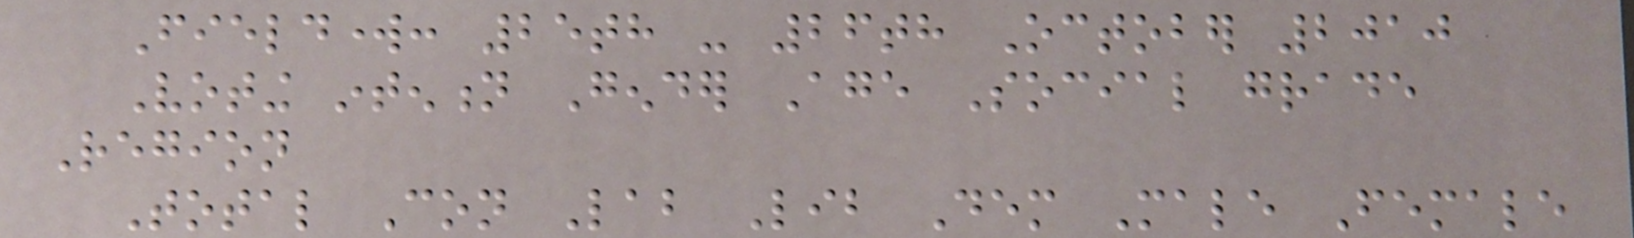Fieldwork: 25th - 26th October 2010
Voting intention Gender Age Social grade
Region
Total Con Lab Lib Dem Male Female
